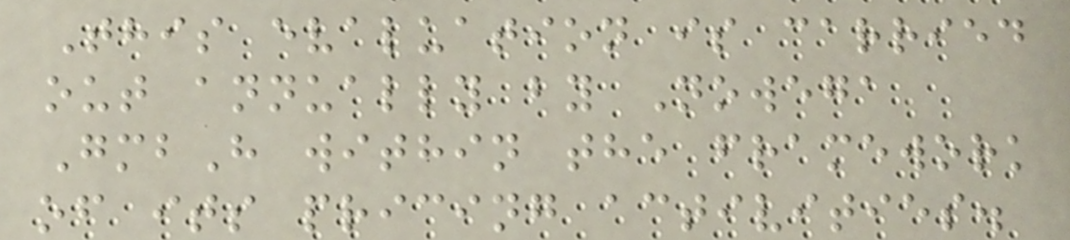This evaluation is carried
out annually by Nowega
GmbH within the framework
of its pricing activities.
